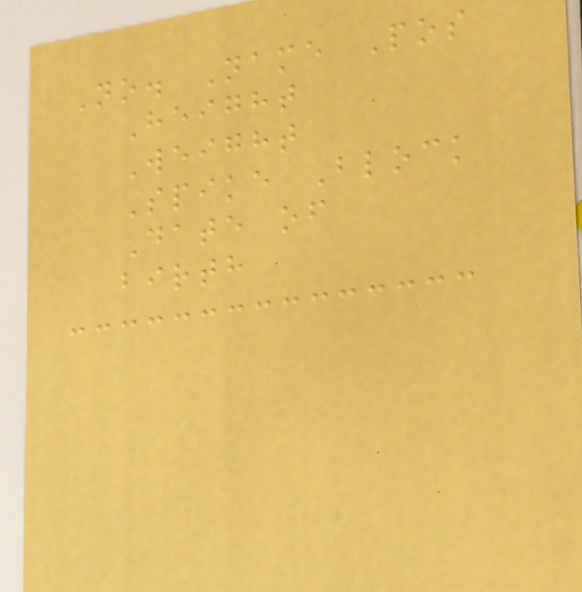No. Name Pos
Height
Weight
Spike Block
Date of
birth
